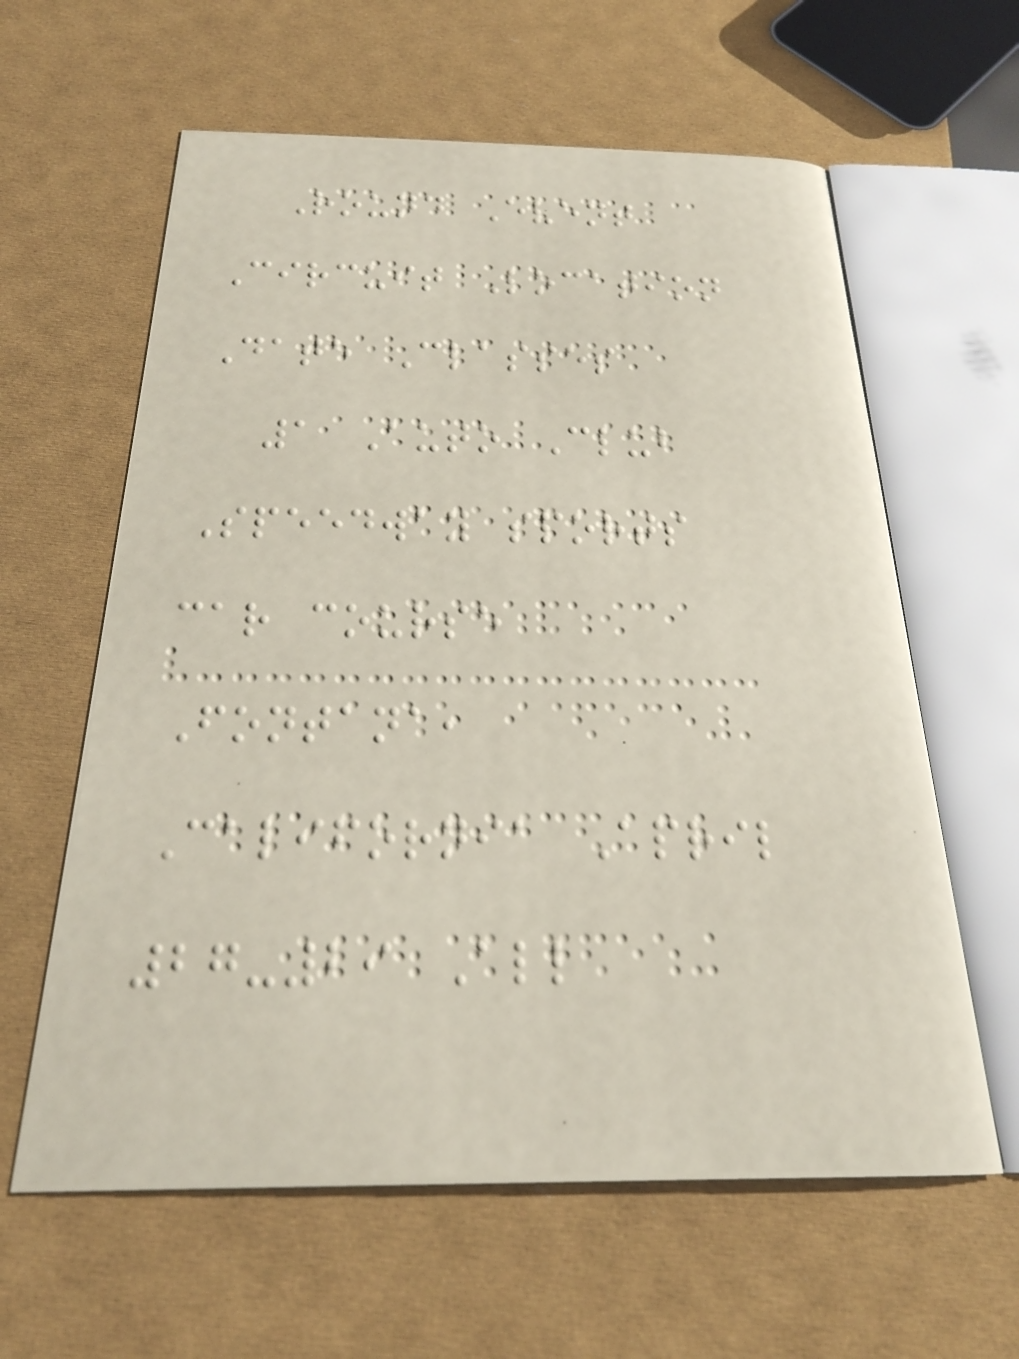Round Event
Circuit Location
Date Classes
1 Auto Club
Speedway sports
car course
Fontana,
California April
27-29 All
